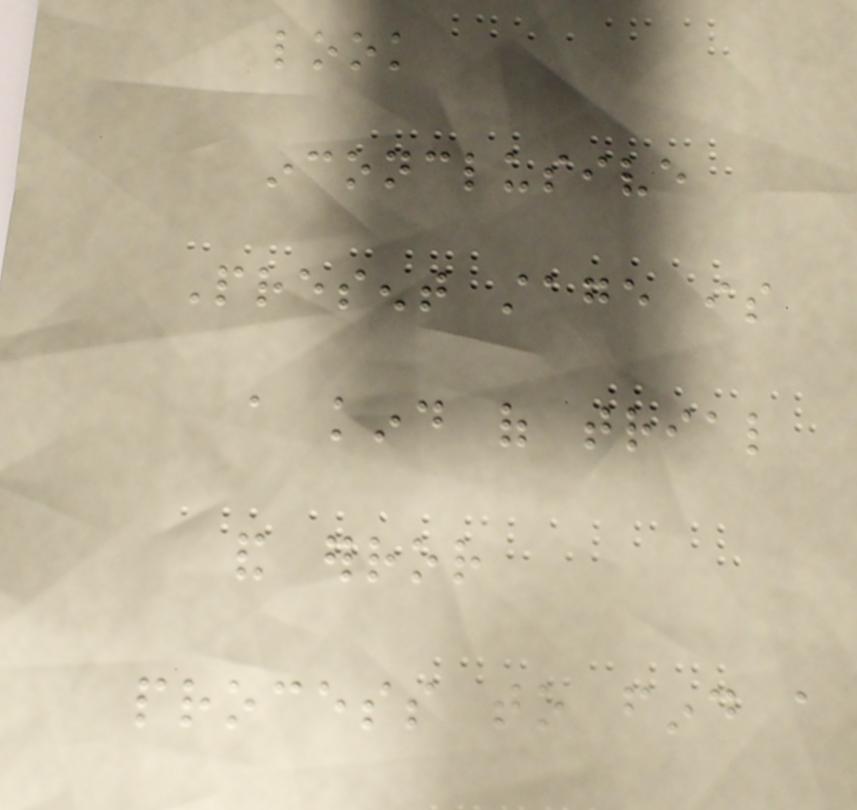look
inconclusive
Present stage is
a kind of trial
and error
process to find a
